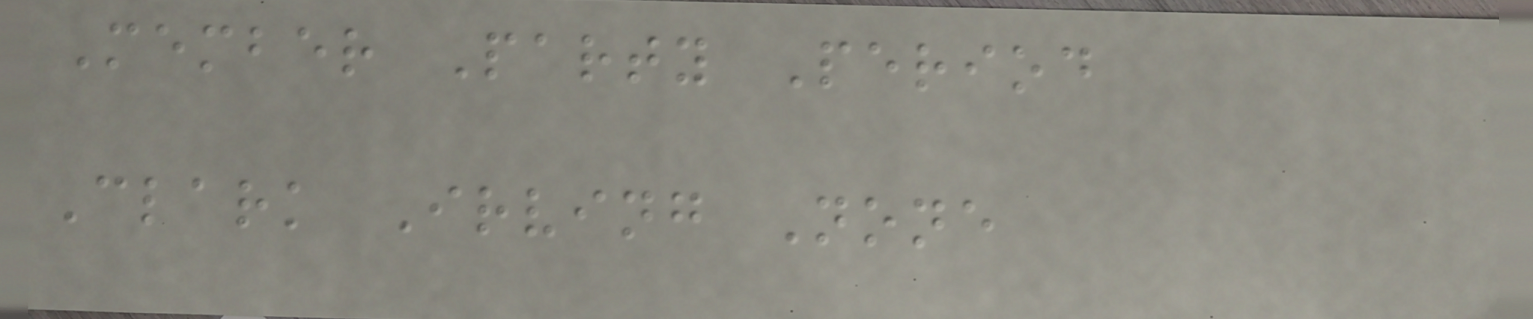Member Party Period
Clark Irving None
